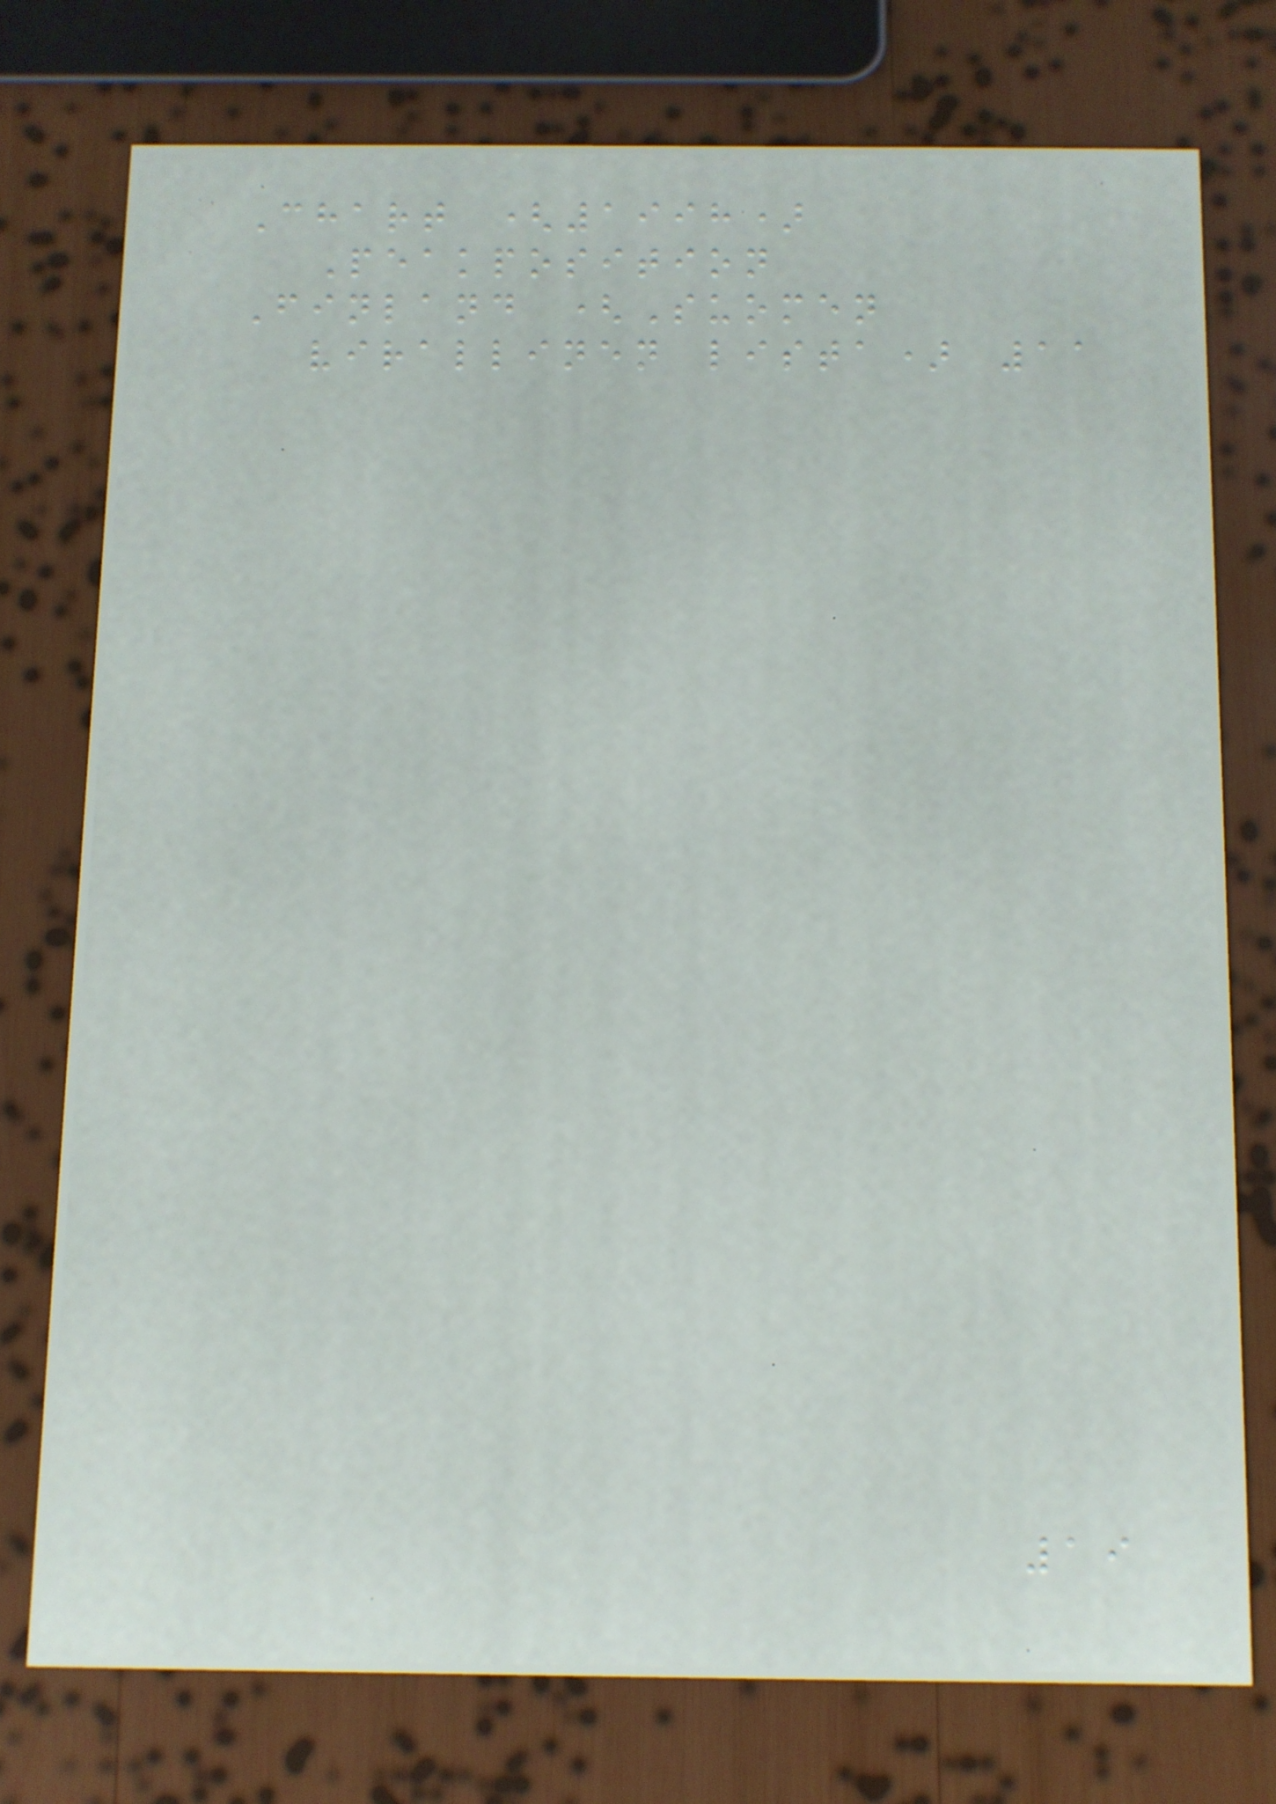Chart (1998)
Peakposition
Finland (Suomen
virallinen lista) 11
19
